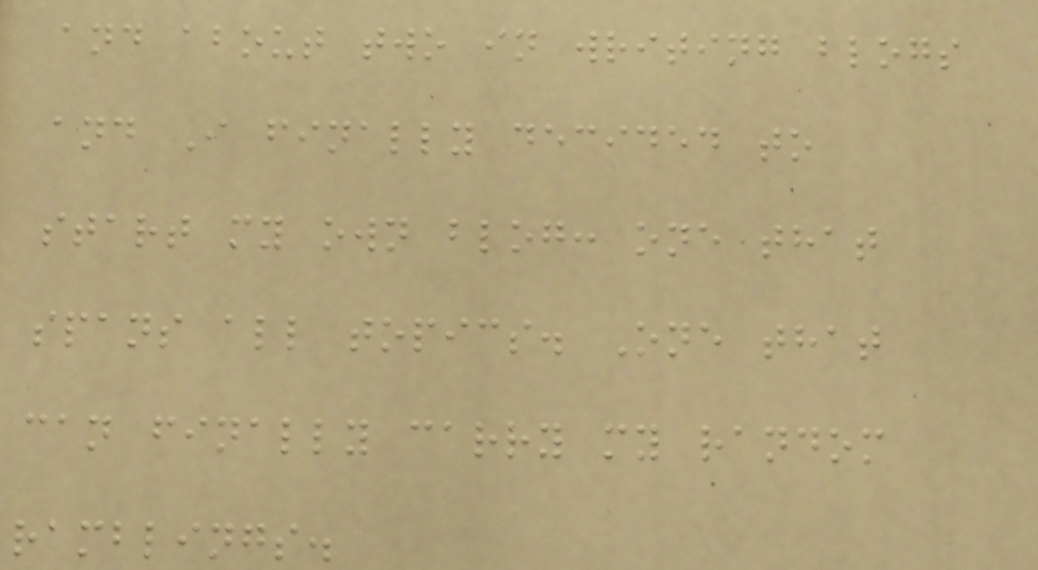and about two in writing blogs
and I finally decided to
start my own blog: one that
spans all topics. One that
can finally carry my random
ramblings.
